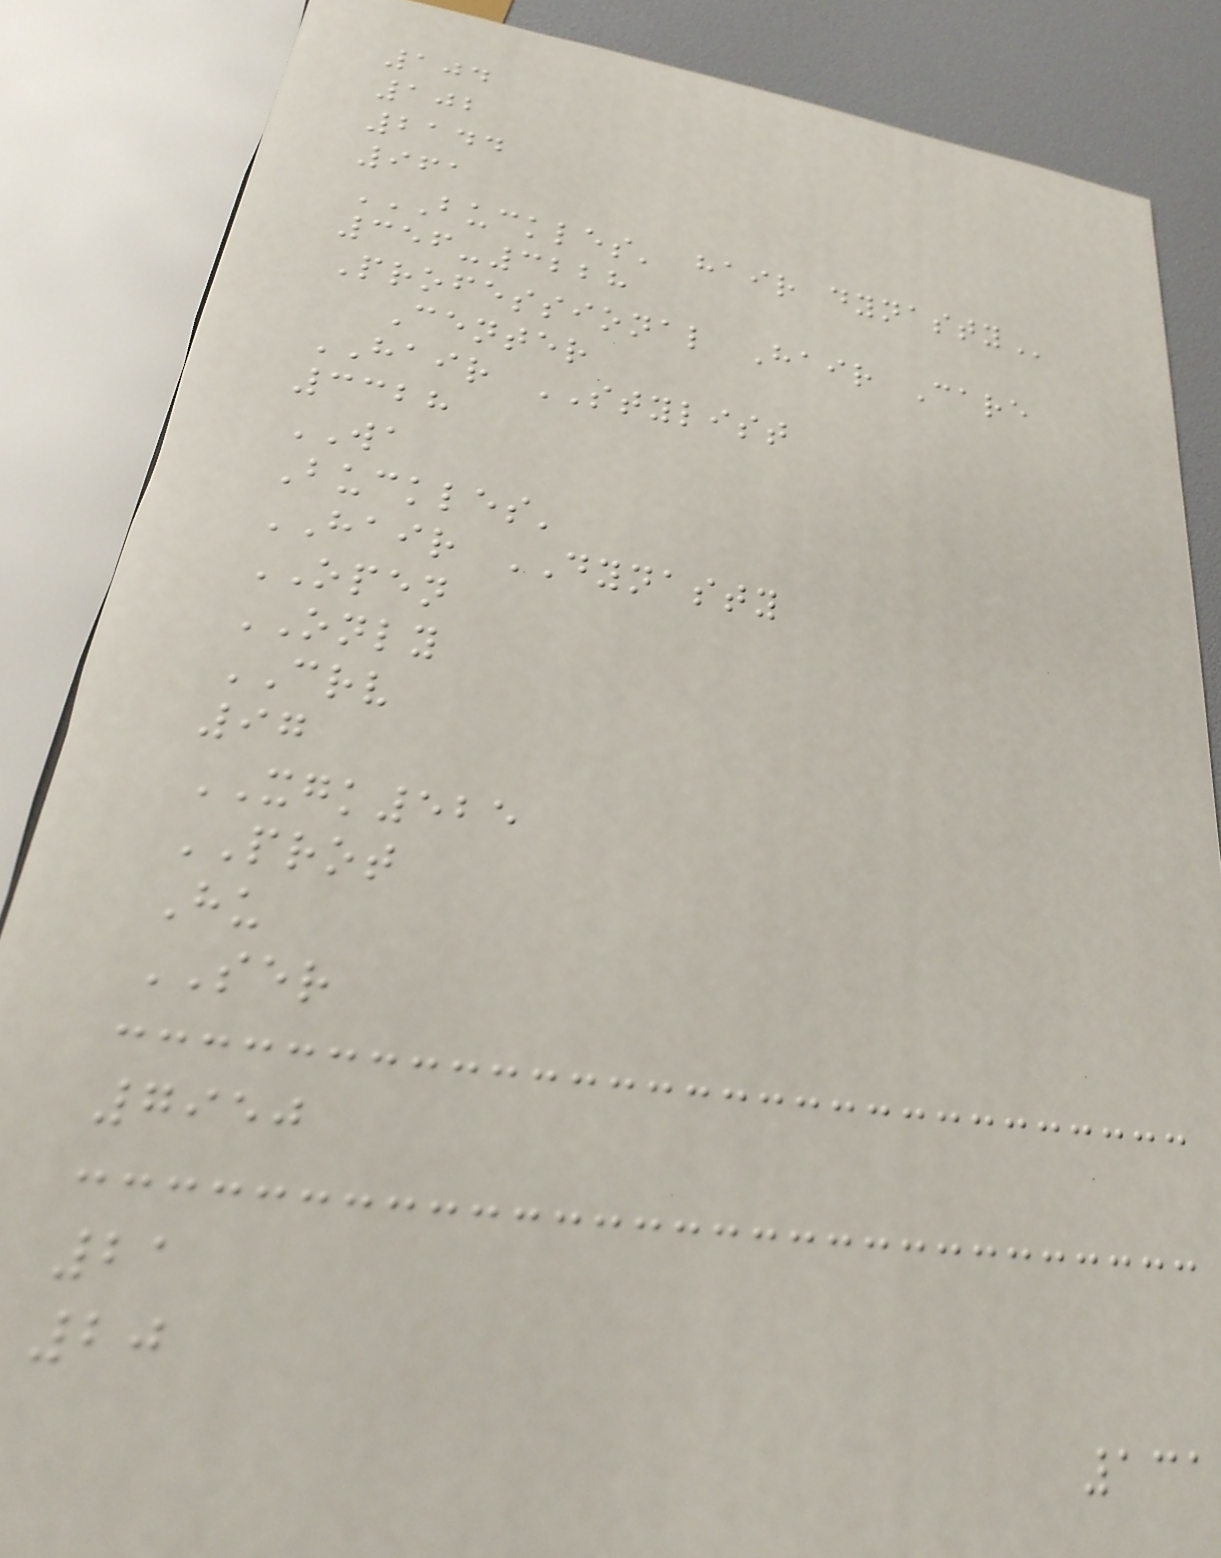104
102
2144
961
BUCKLES' HAIR DYNASTY
356-3228
Professional Hair Care
Center
HAIR STYLIST
3328
WA
Buckles'
HAIR DYNASTY
OPEN
ONLY
CRV
97
XGK525
PROT
Hu
SER
7950
21
20
131
